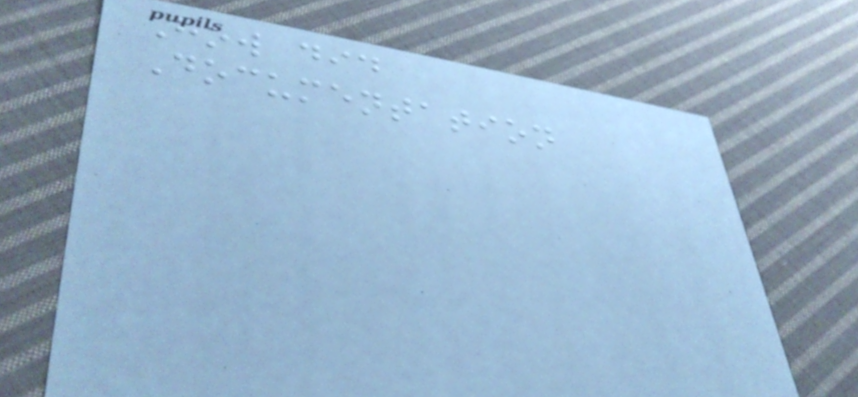How did
Documentation
